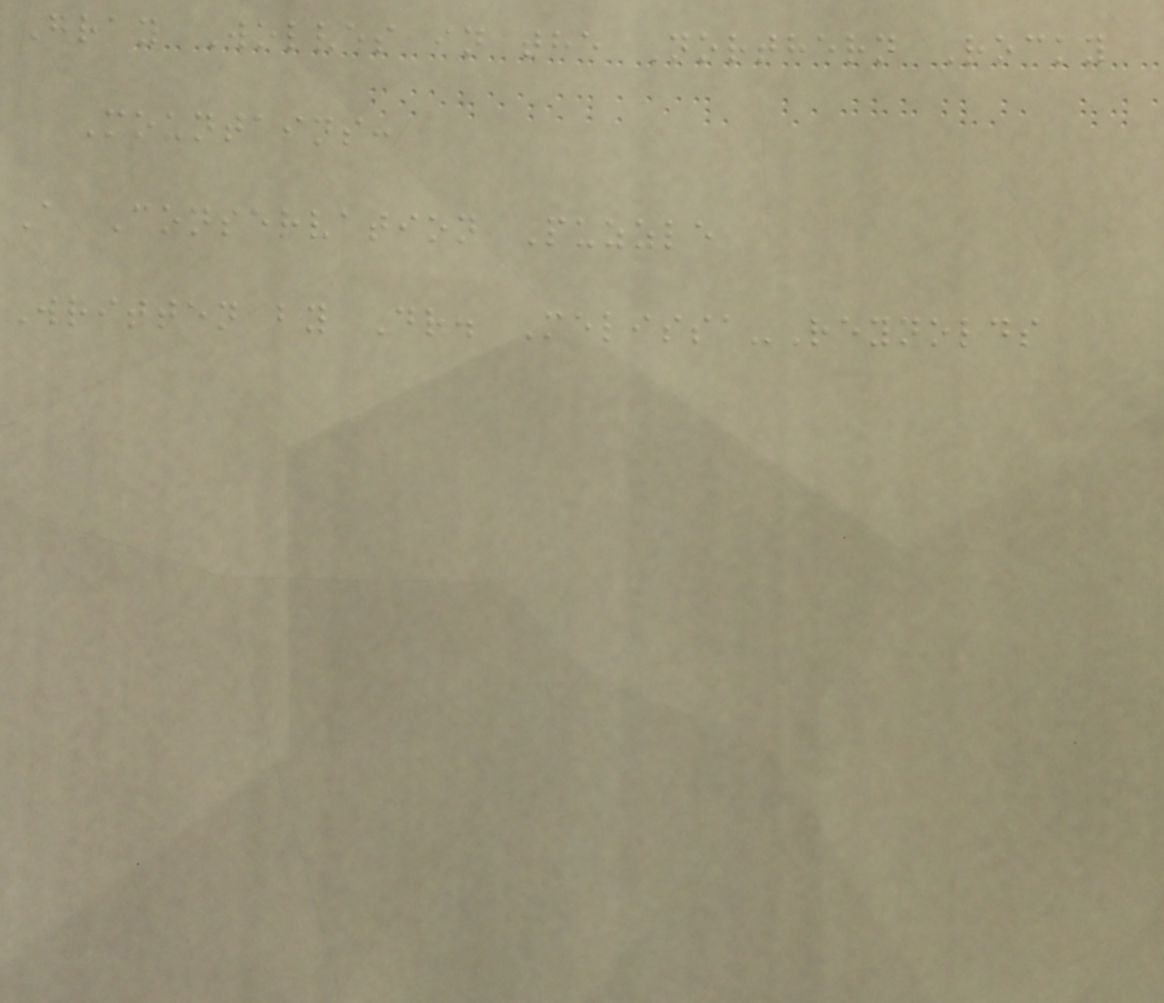Gray Wolves in the Northern Rocky
Mountains:
A Conservation Puzzle
Written by Dr. Melissa-Reynolds
